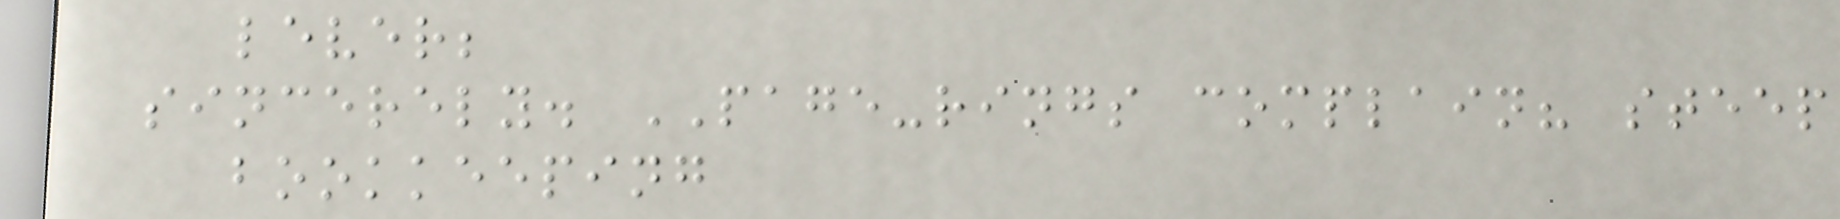lever;
sincerely. PAGE-rings complain? steep
bookkeeping
